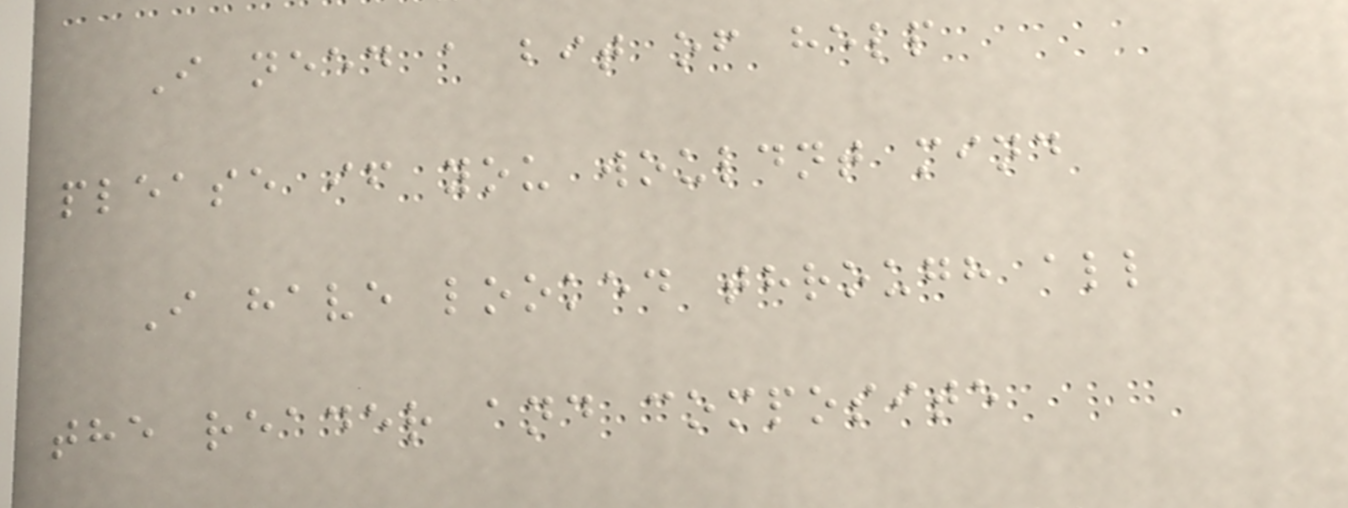I need a bit of help
please if you wouldnt mind
I have looked through all
the reader and composite
